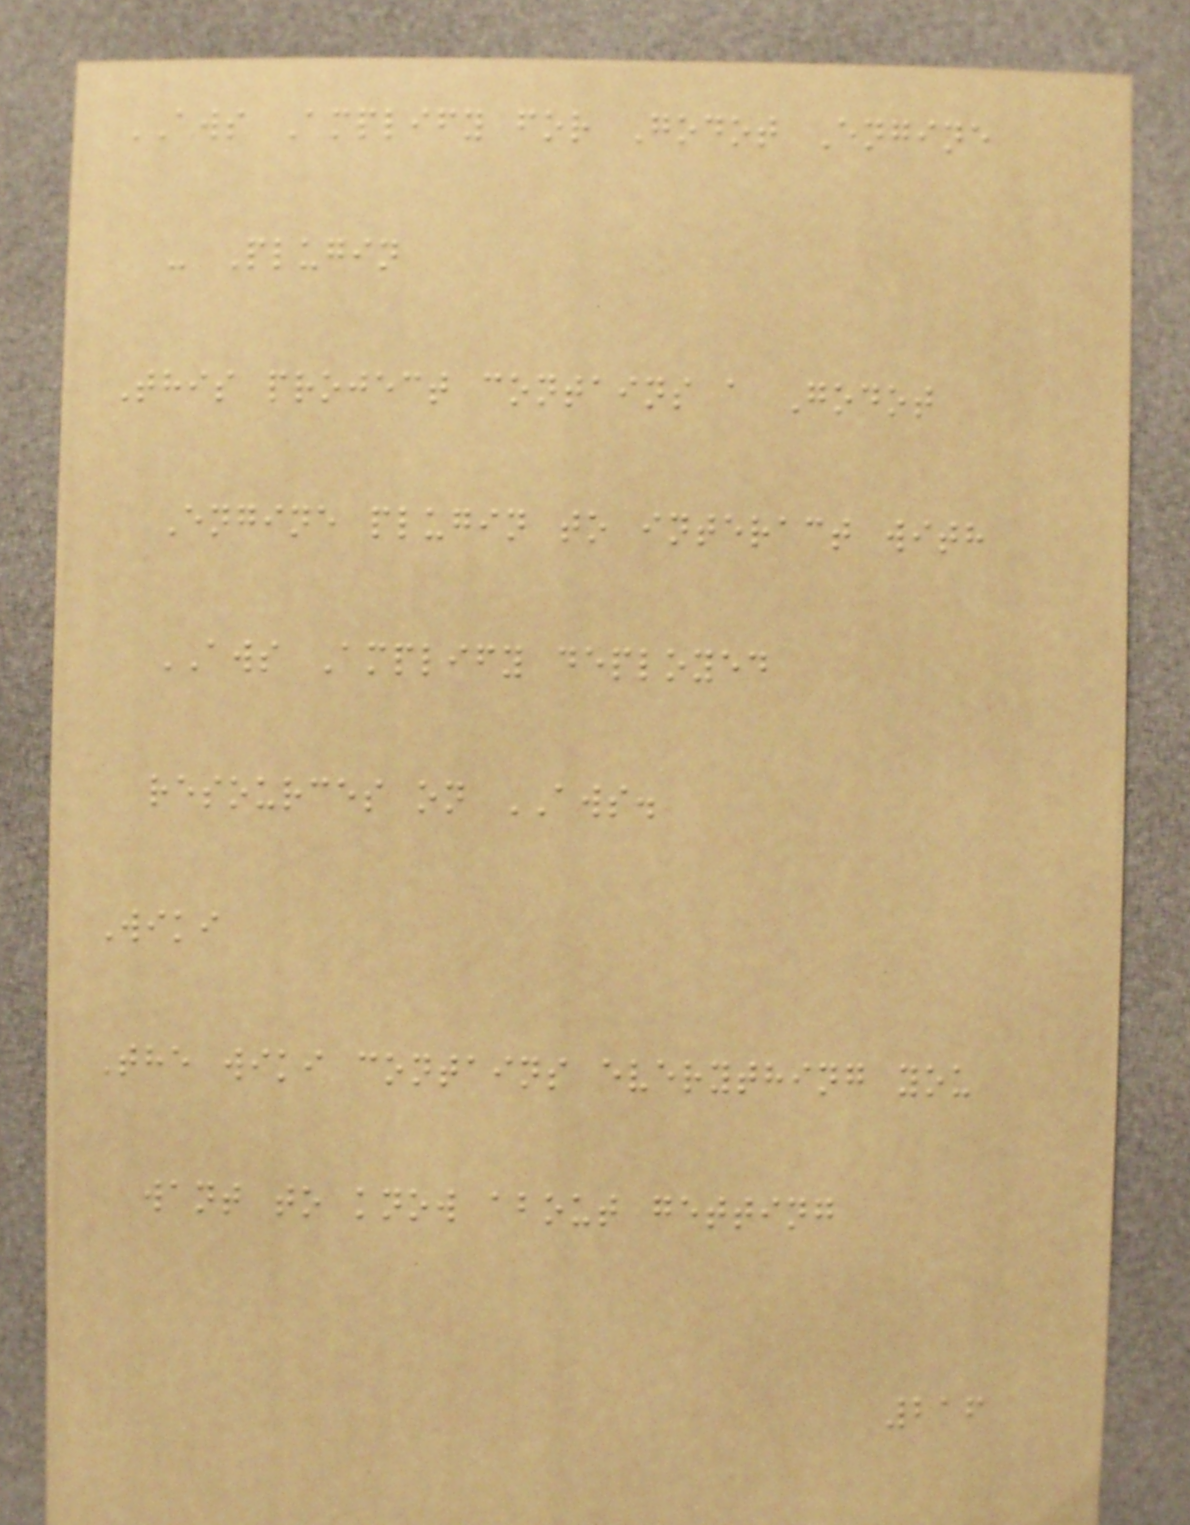AWS Amplify for Godot Engine
- Plugin
This project contains a Godot
Engine plugin to interact with
AWS Amplify deployed
resources on AWS.
Wiki
The wiki contains everything you
want to know about getting
216
